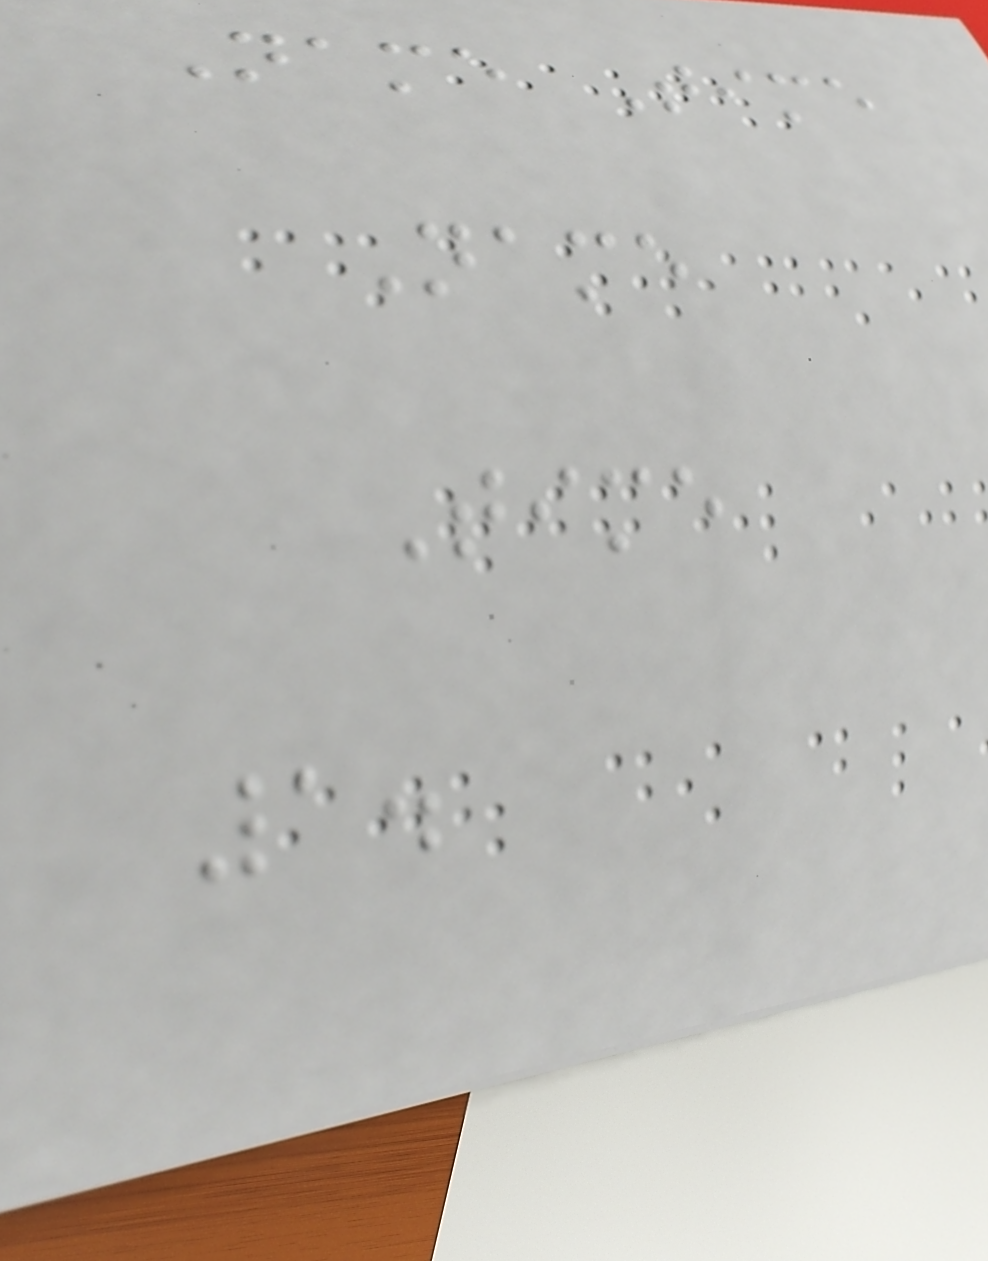Name Time
Name
Time
1.
